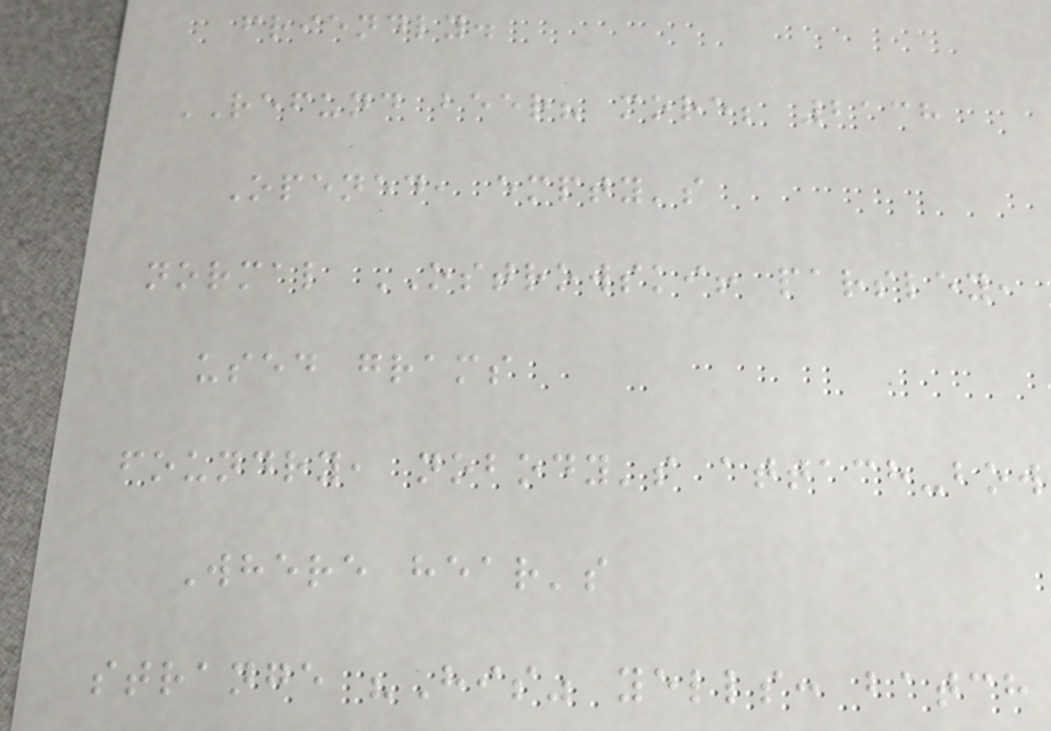friendly.
REFUND beer? more; 2138
Opened, empty's
normal OSTROWSKI! parsley,
used grams
foundry, nobody's attach-bow
Where hear's
strange "His" yells: batch
